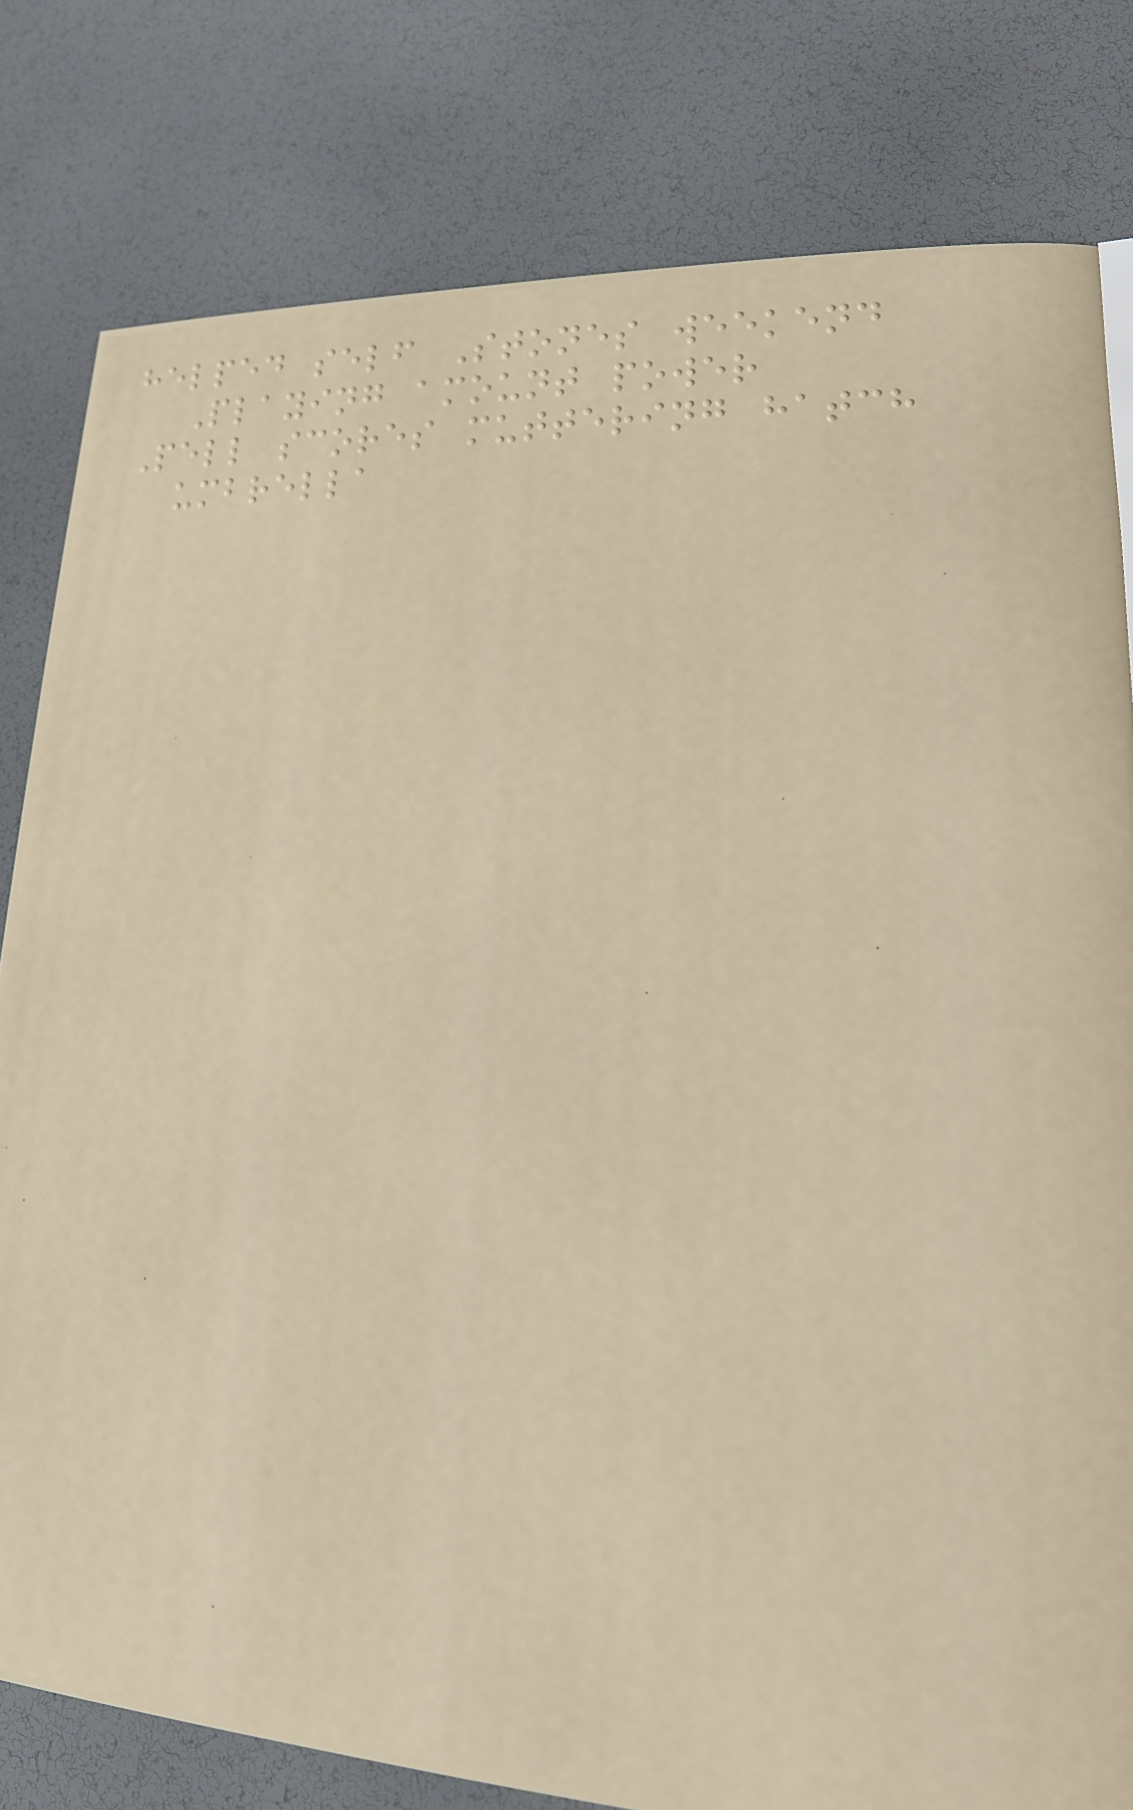helped self Stones weekend
Playing amount power
Pell scores muttering hatch
umbrella
